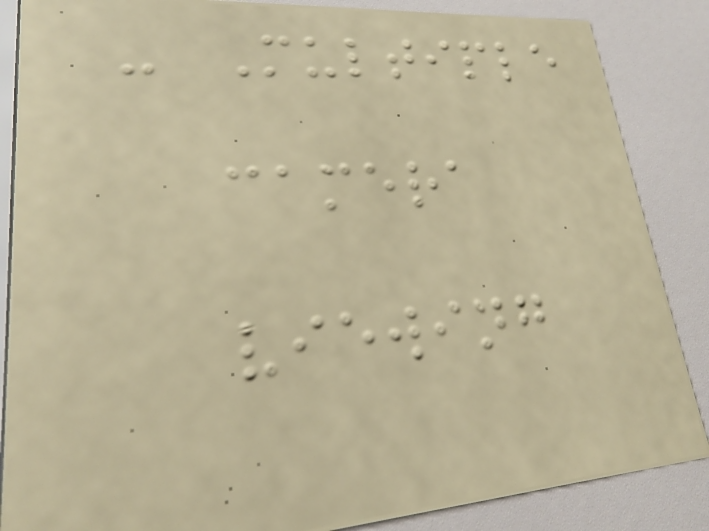- Multiple
camera
viewing
